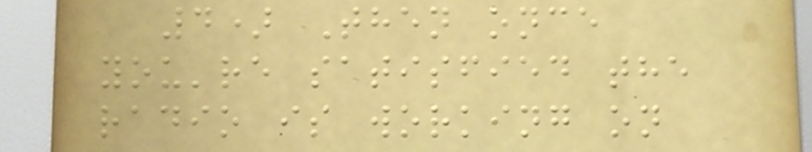4) Then once
you're satisfied the
radio is working on
